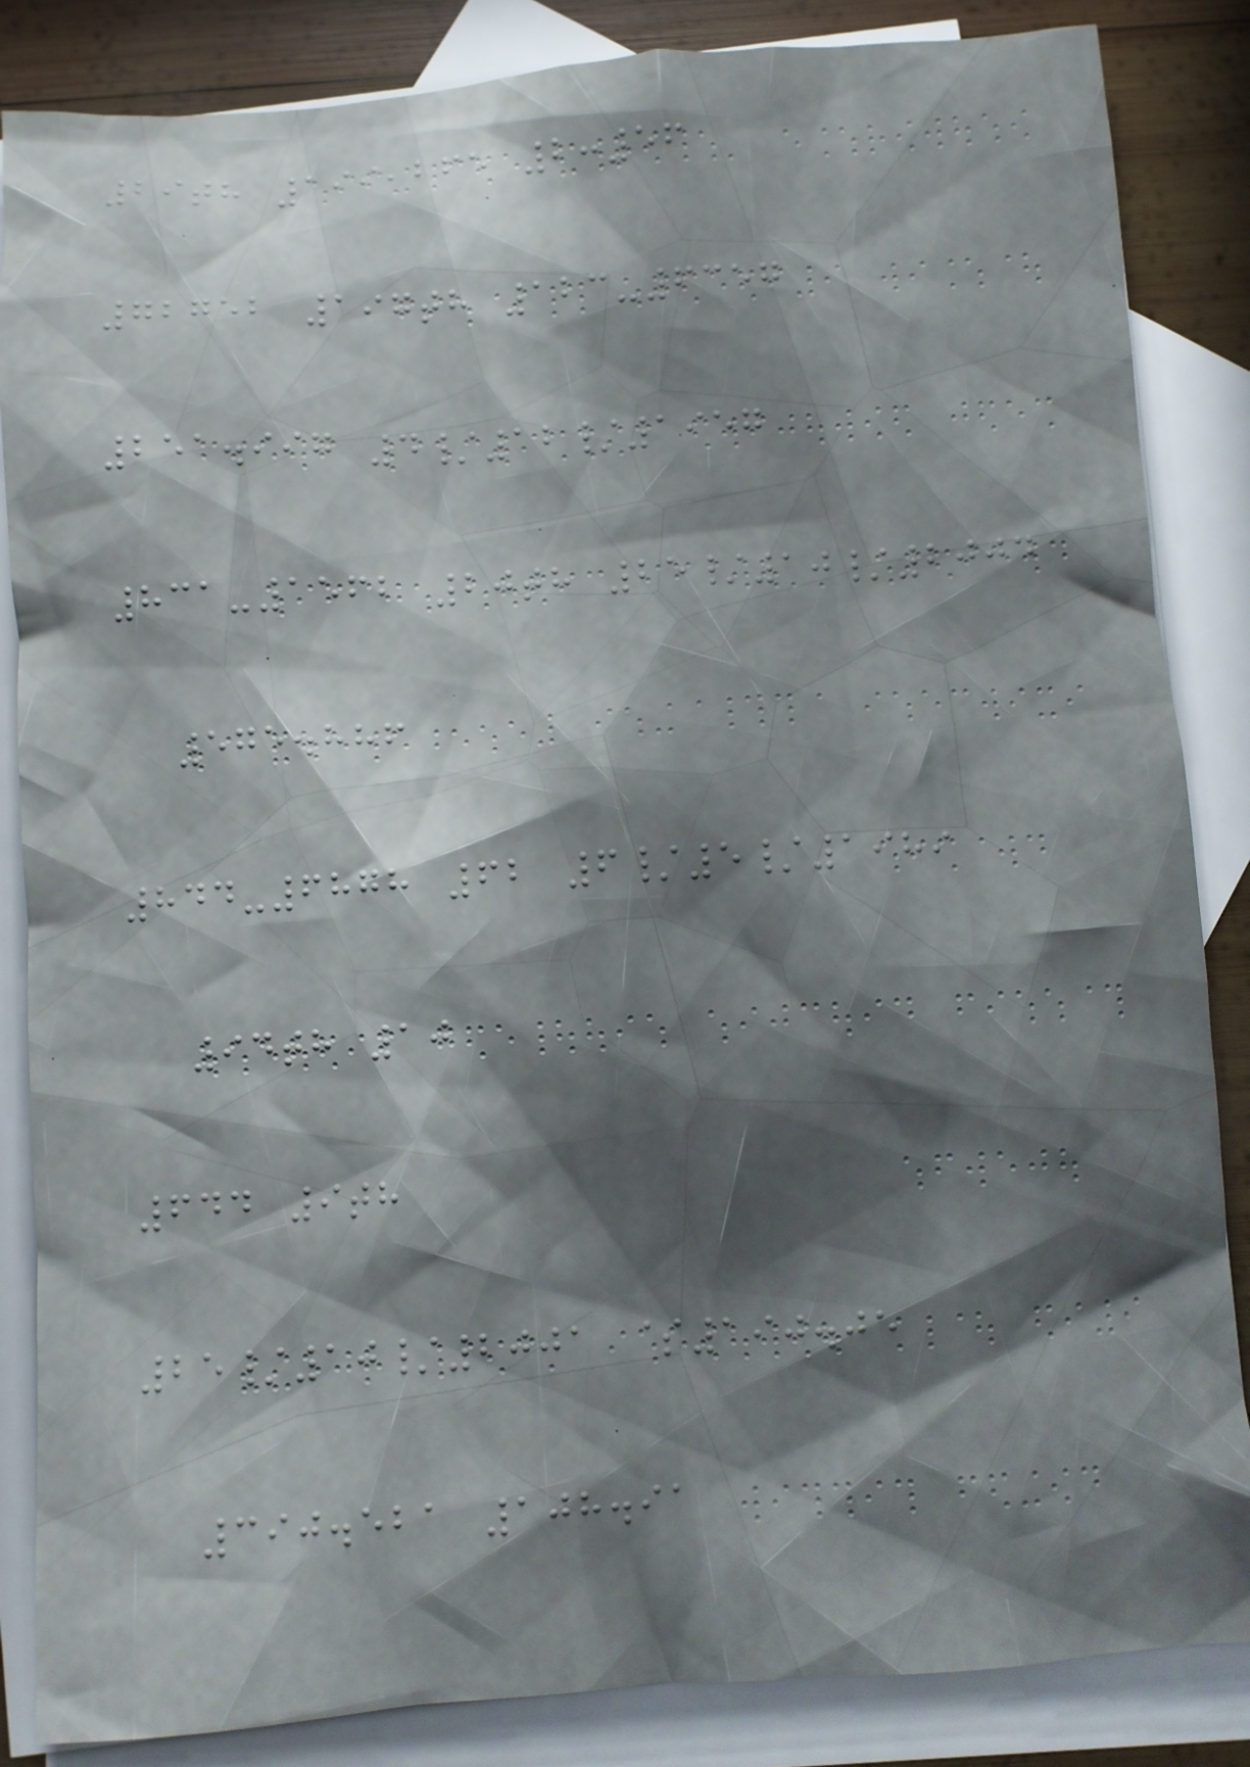29th 199,265 2:56
72752 197th 123-6357
251.997 4/12/1957
831-1562 20th 25/10/2004
575.886
844-6878 62 6/5/1989
94th 10
644 9th
25/10/2001 $190.05
390.521 108.91
